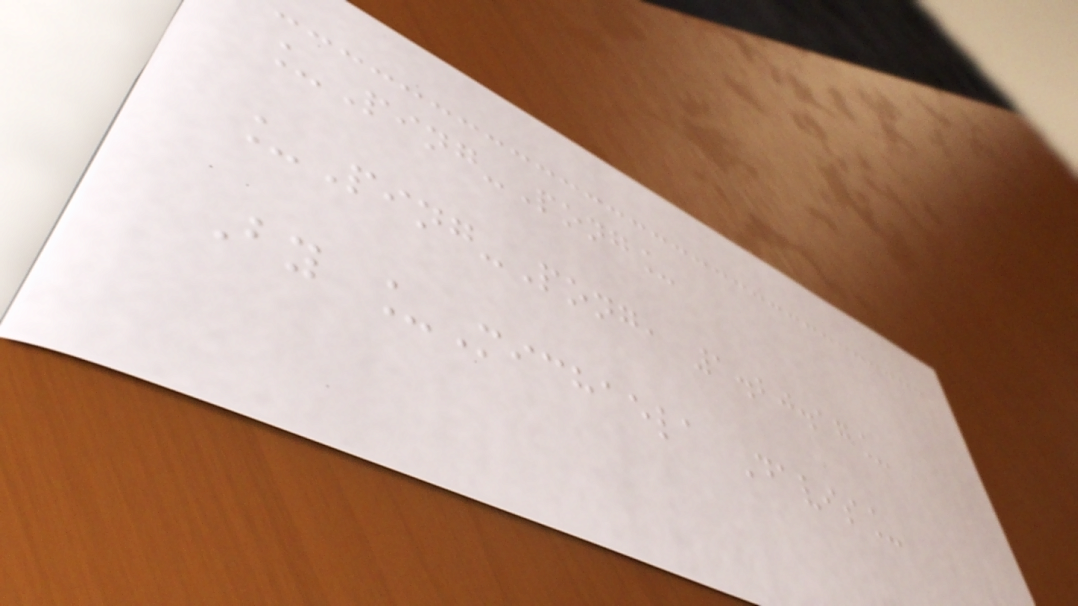_Ping-Pong_
_Ping-Pong, 1.20.17_
By _Michaela Davis_
